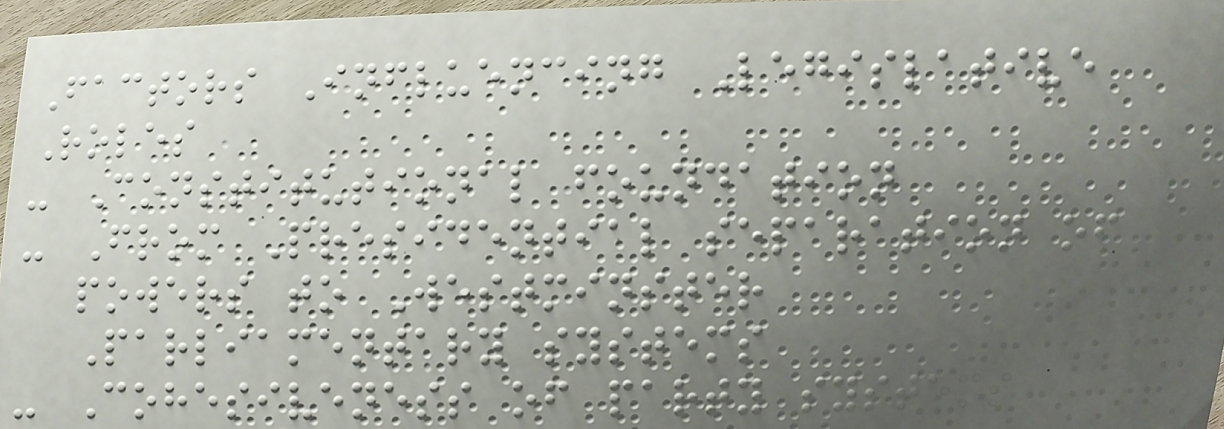Factors Influencing Legislative
Roles
- Constitutional foundation
- From Presidential separation of
powers to Westminster
Parliamentary systems
- Cohesiveness of party systems
